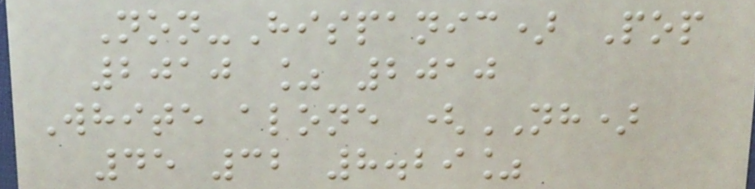Non-Hispanic) Pop
2010 % 2010
White alone (NH)
45 32 8.29%
